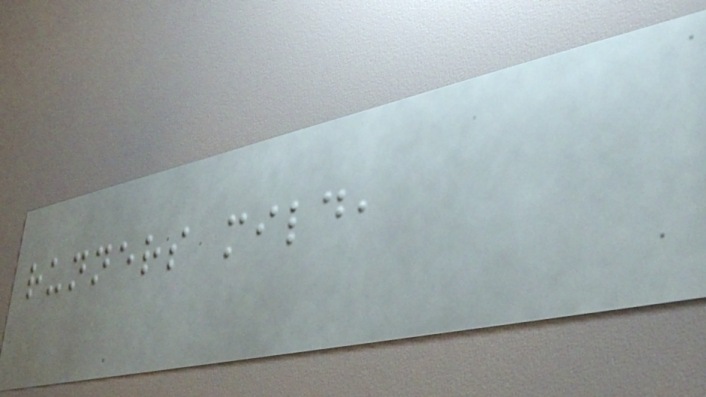runners mild,
